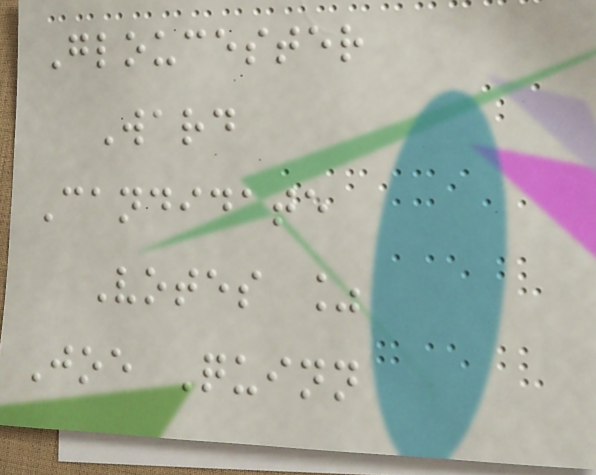Gloucester
Ward
Candidate
Votes %
Joe Quinn
